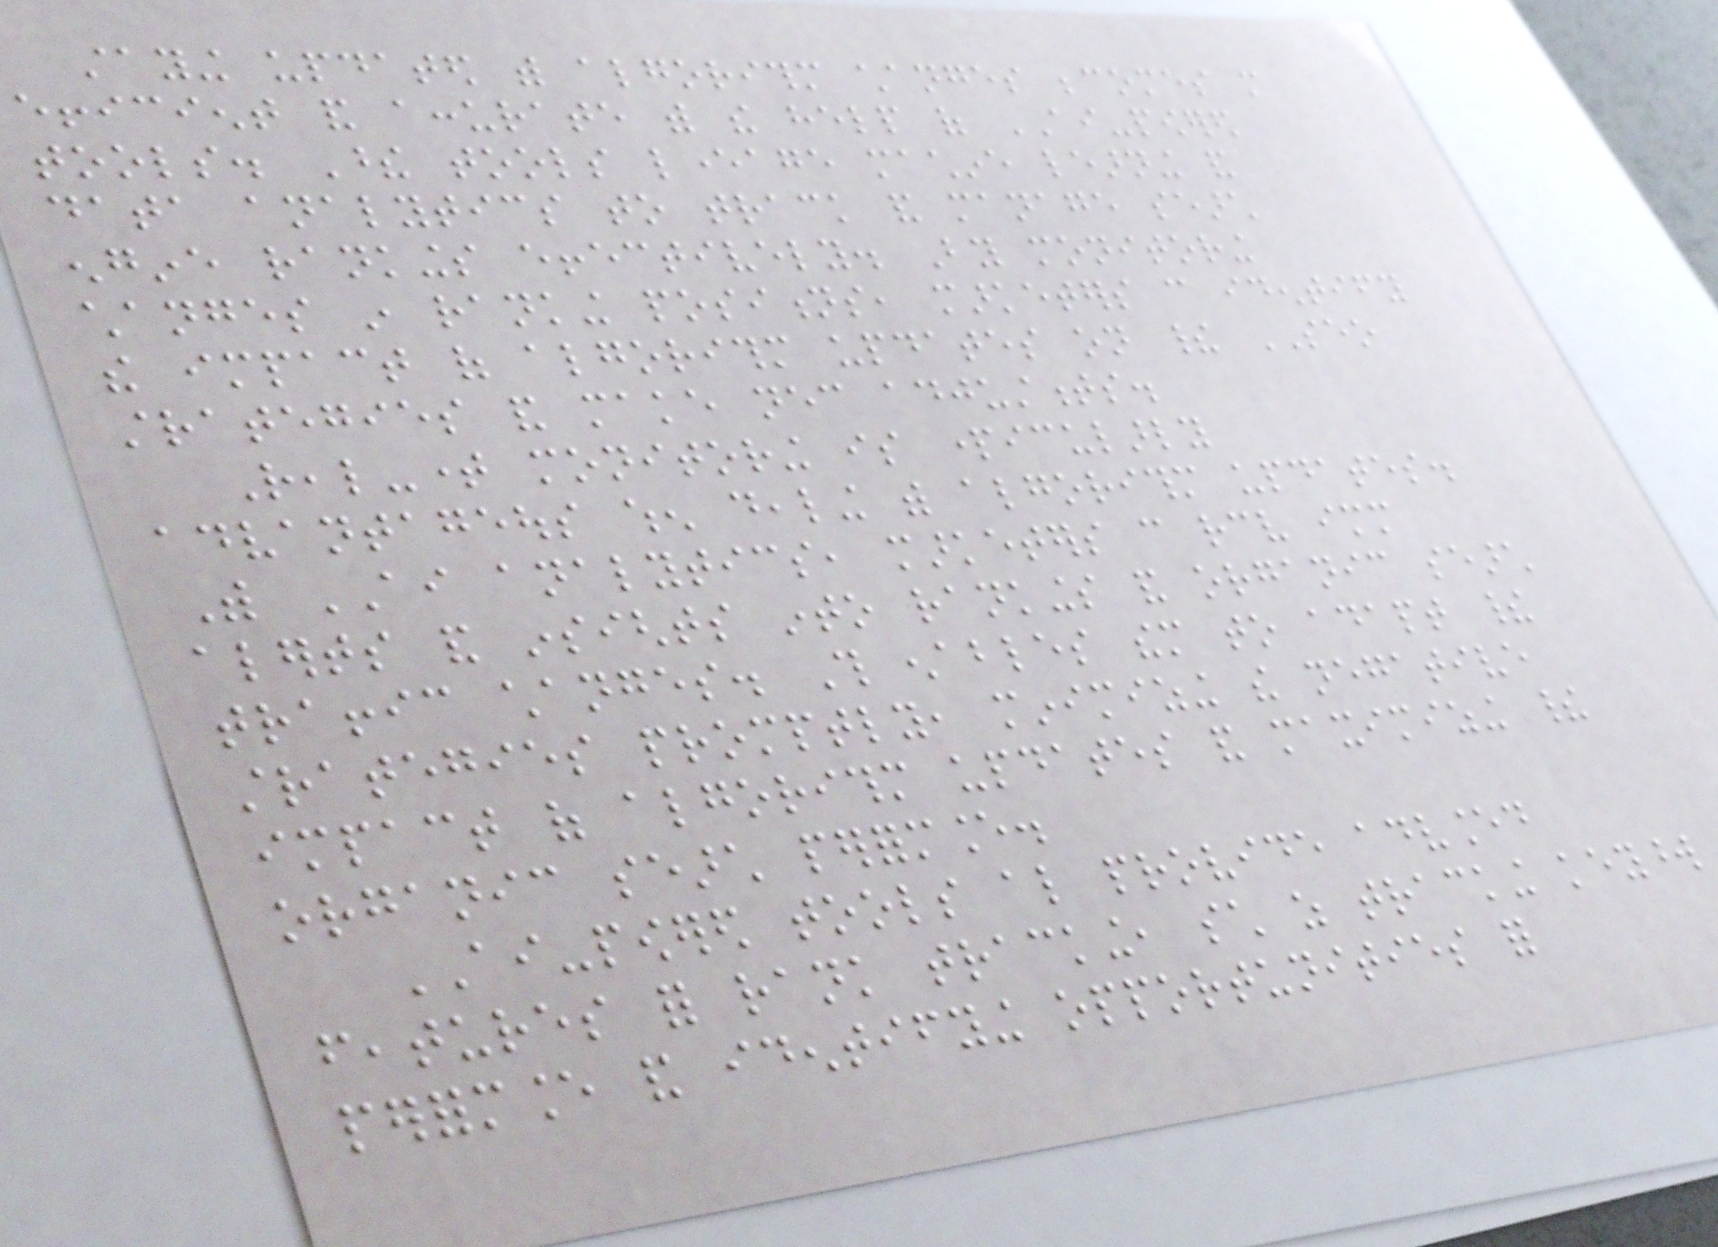staying updated with algorithm changes becomes more
efficient and accurate with the help of AI-powered
tools. These tools leverage machine learning and
data analytics to track and manage search
engine rankings effectively. By monitoring
changes in ranking positions, marketers can identify
the impact of algorithm updates on their SEO
strategies and make necessary adjustments.
Real-time monitoring is particularly
advantageous when dealing with algorithm updates.
With AI analytics, marketers can receive immediate
alerts and insights into rankings and organic search
traffic changes. This enables them to adapt their
strategies promptly, minimizing the negative
impact of algorithm updates and maximizing their
organic search performance.
AI-powered tools also provide advanced
features for rank tracking, such as tracking keyword
performance and identifying opportunities for
